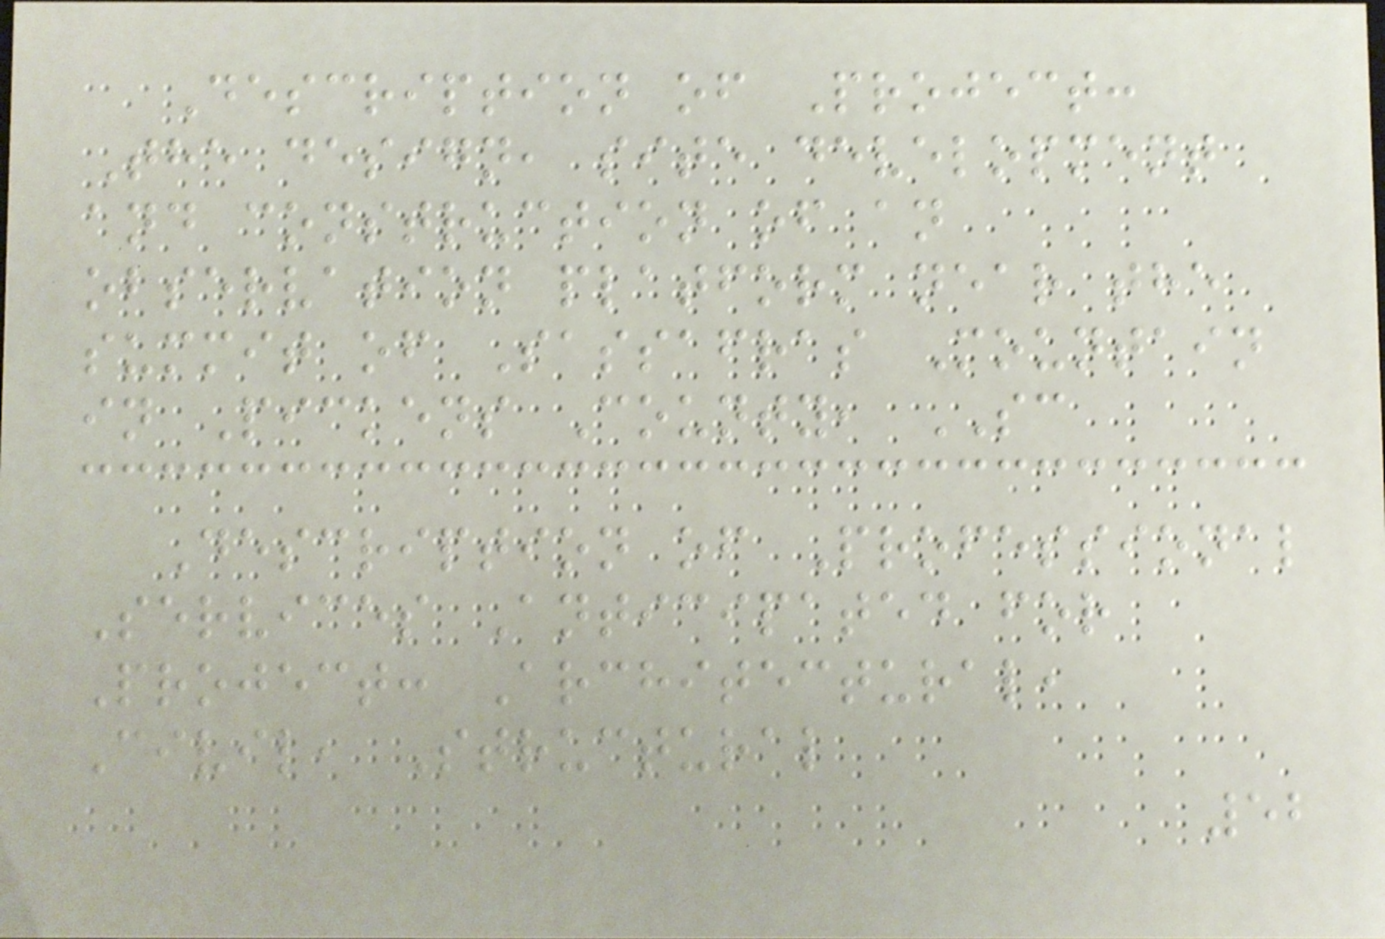Description of Project:
The design, site development
and construction of an
observation platform near the
summit of Sassafras Mountain
in Pickens County, SC
Description of Professional
Services Anticipated for
Project: Architectural,
Civil, Structural
52
